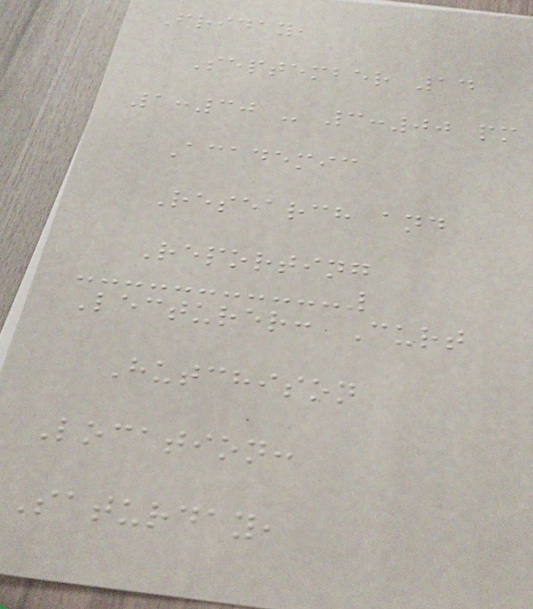Friday,
September 14
1:30 - 3:00 pm
Academic
Research and
Reporting
Lecturer: Curt
Hutchison
Location:
Saturday,
